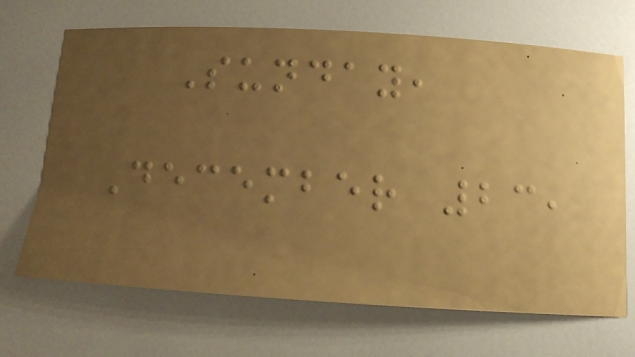Sunday,
December 23,
